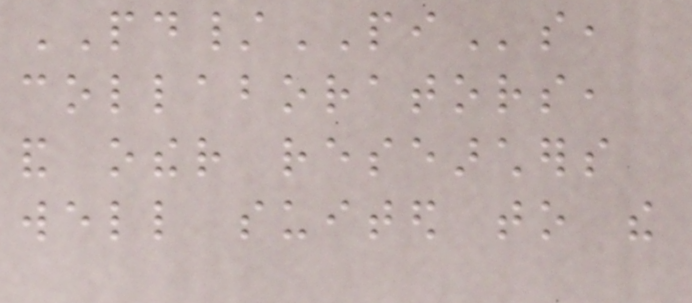PD/PIs,
collaborators,
and other researchers
well suited to the
